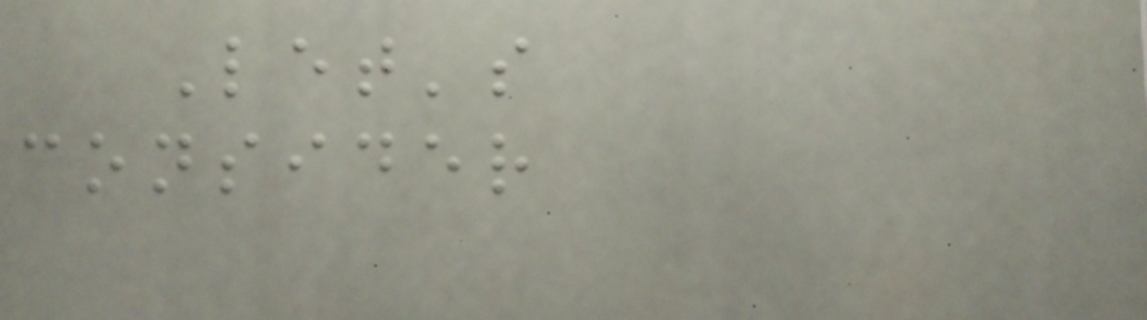Let's
consider
